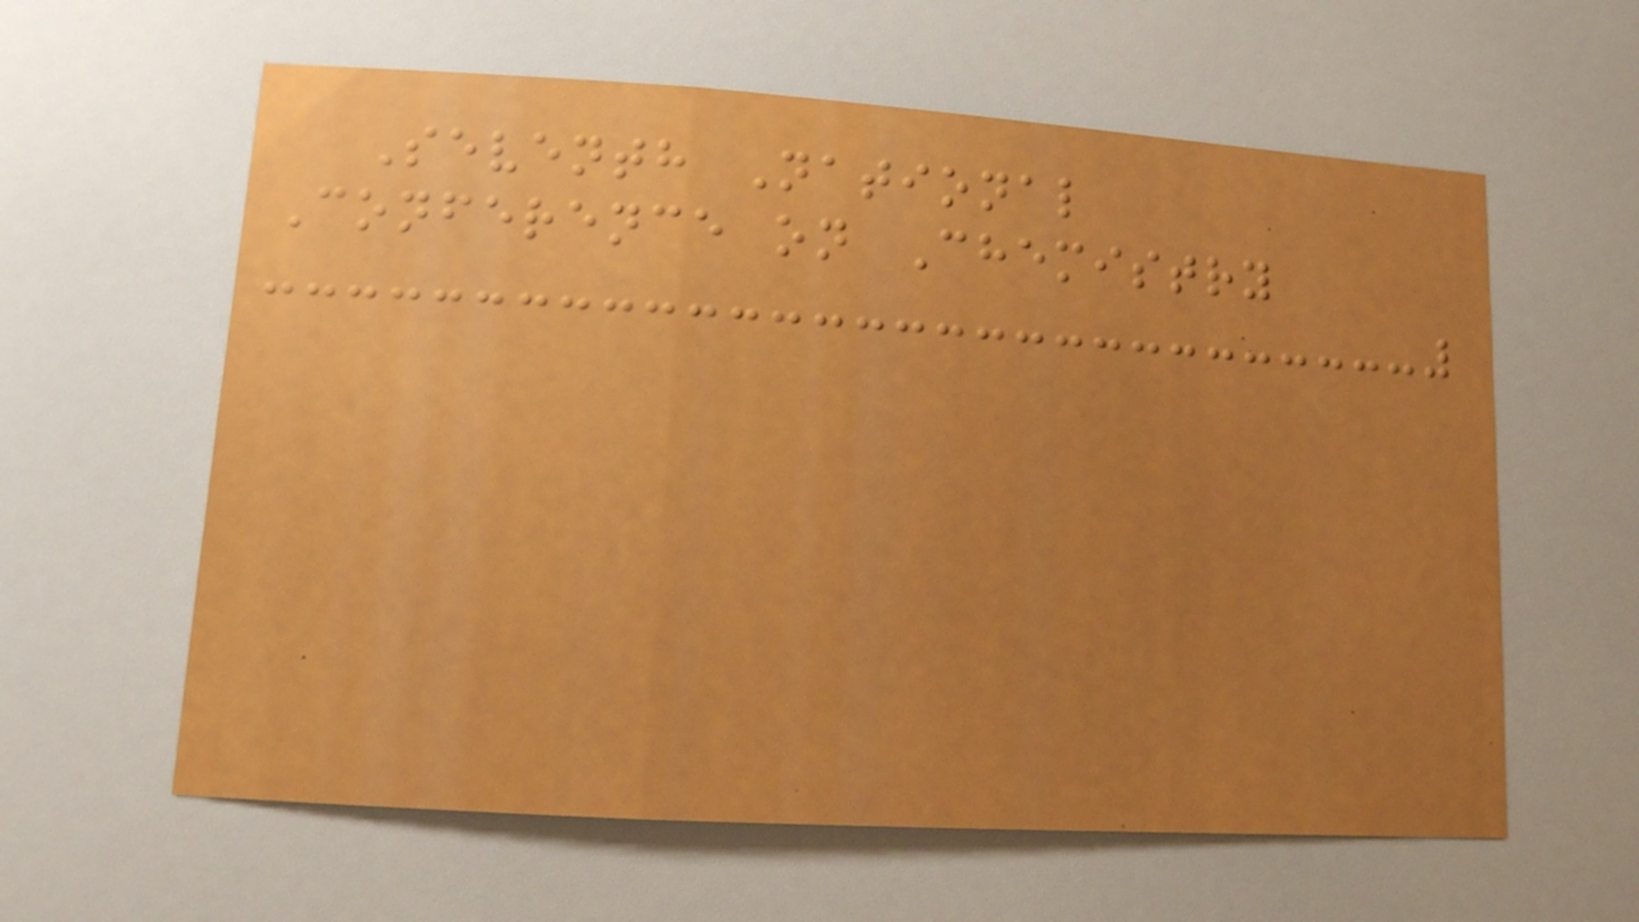Seventh National
Conference on Chemistry
